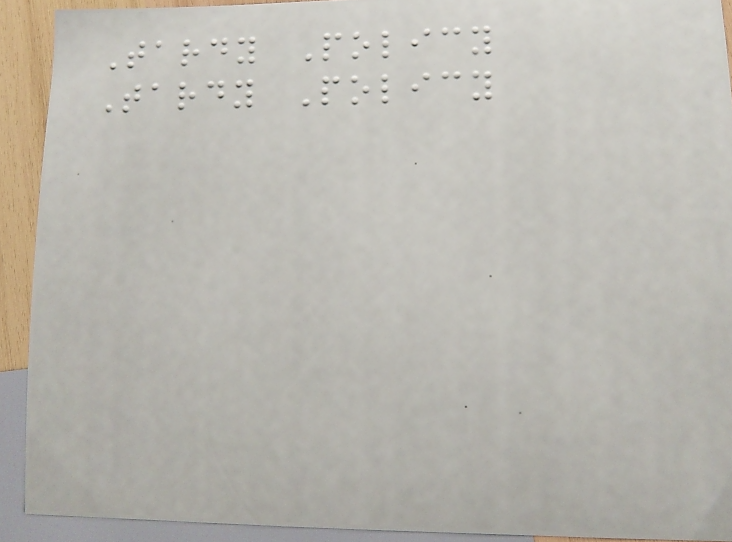Tardy Policy
Tardy Policy
